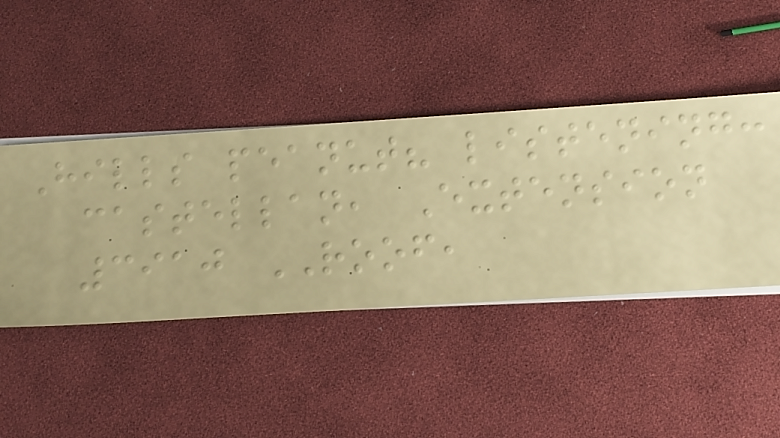Hills peanut? listening:
castellan, Extension
3910 ROOF,
